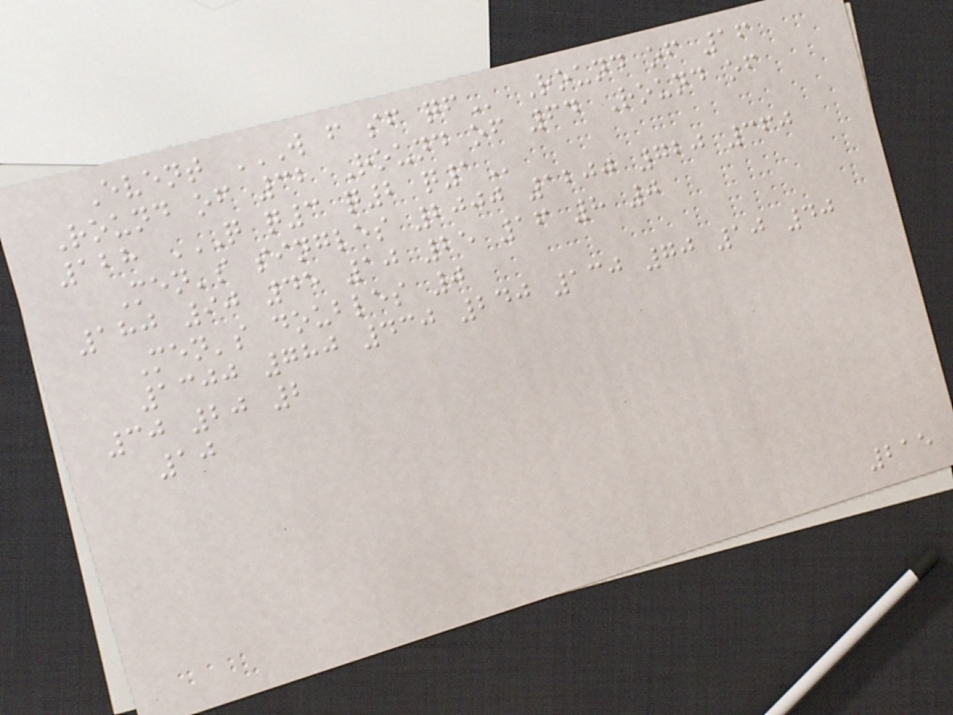Event W F SF QF Round of 16
Round of 32 Round of 64 Round of
128 Q Q3 Q2 Q1
Men's singles 2000 1200 720 360
180 90 45 10 25 16 8 0
Men's doubles 0
1300 780 430 240 130 70 10 40
30 20 2
10
215
